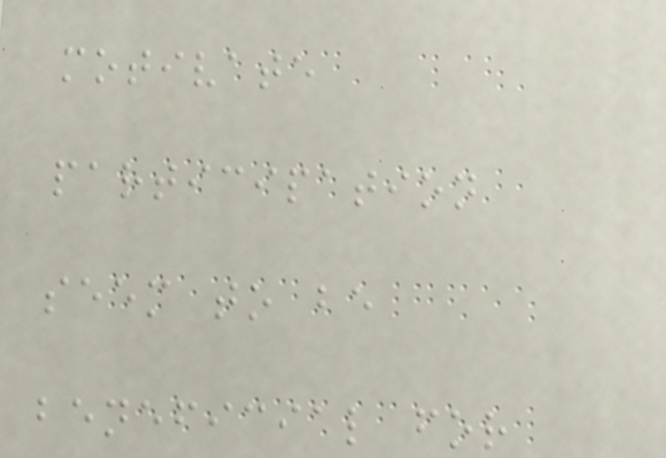motivate
participation
seem to be
beneficial for
